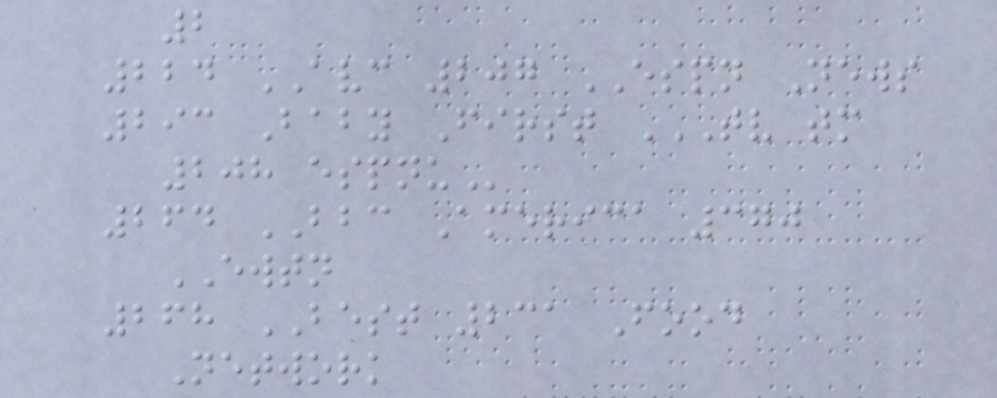2
224 AVC 207 ESPN News
293 Baby First TV TM
208 ESPNU
264 BBC America 370
EWTN
268 BEST 231 Food
Network
